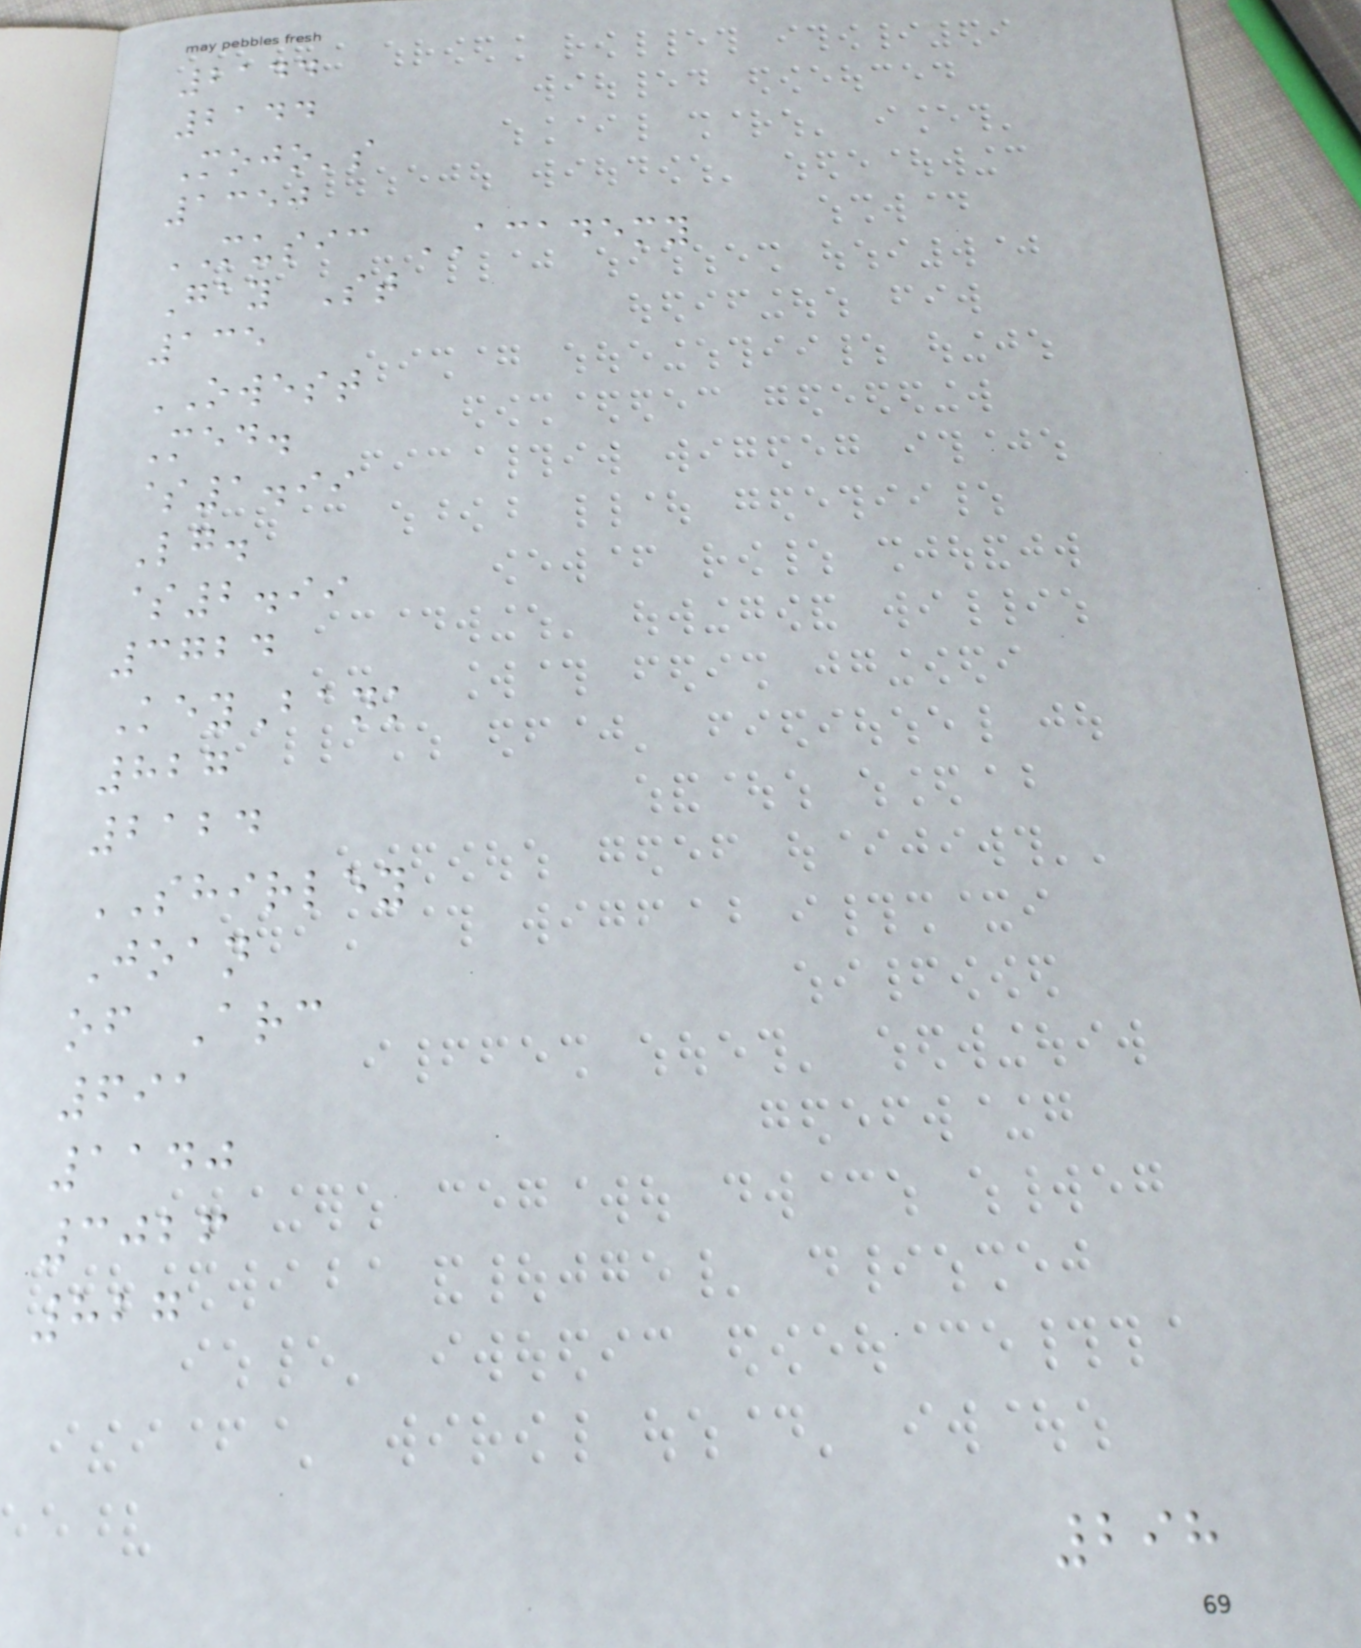2144
2144
Mojo's
1350
MUSIC ACADEMY
Gay St
135
OWEST
Med.
$1.99
Lg.
$2.99
3724
KeyBank
827
2124
SHIRLEY
Joan
of Arc
691
1140
3026
827
298
